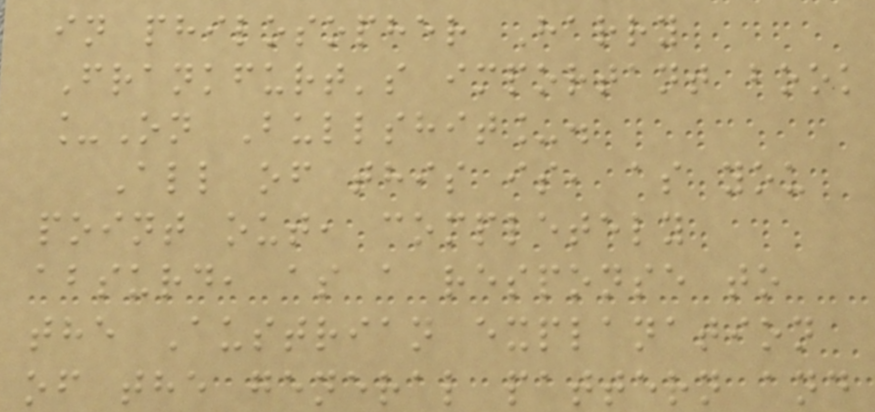in philosopher Harry
Frankfurt's important book
_On Bullshit_.
All of this is, as you
point out, completely
absurd, as a response to
the Austrian explanation
of the general pattern and
